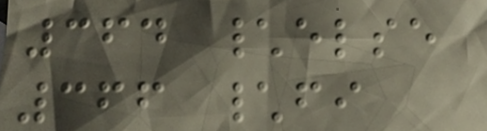364 \else
366 \fi
